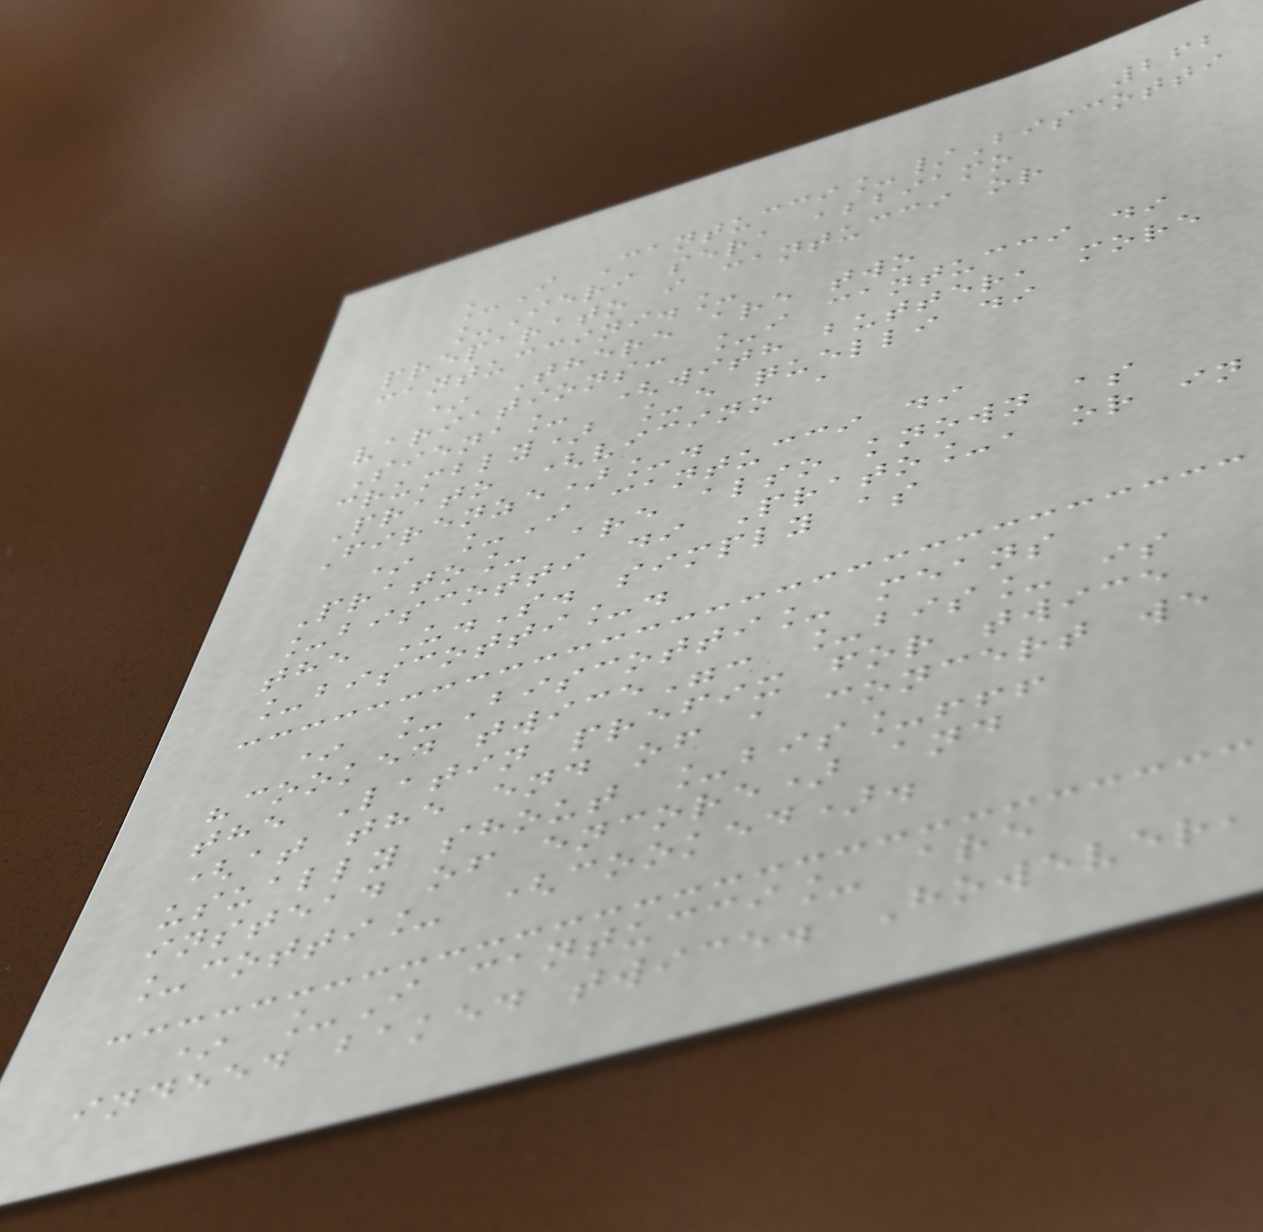262
_I Cantucci_/Biscotti
_Ieri sera abbiamo
preparato i cantucci or
cantuccini._
* There are two
variations: _i cantucci di
Siena_ (with butter, more
crumbly) _e quelli di
Prato (vicino a
Firenze)_.
* _I cantucci di
Prato_ are also known as
_biscotti di Prato_, or in
the U.S. simply as
_biscotti_.
* _Biscotti_ means
"cooked twice": _bis_ is
the Latin prefix for twice
(at the end of a concert we
usually shout _bis_!!!
instead of encore) and
_cotti_ (cooked).
* _I cantucci_ are
indeed baked twice. However,
